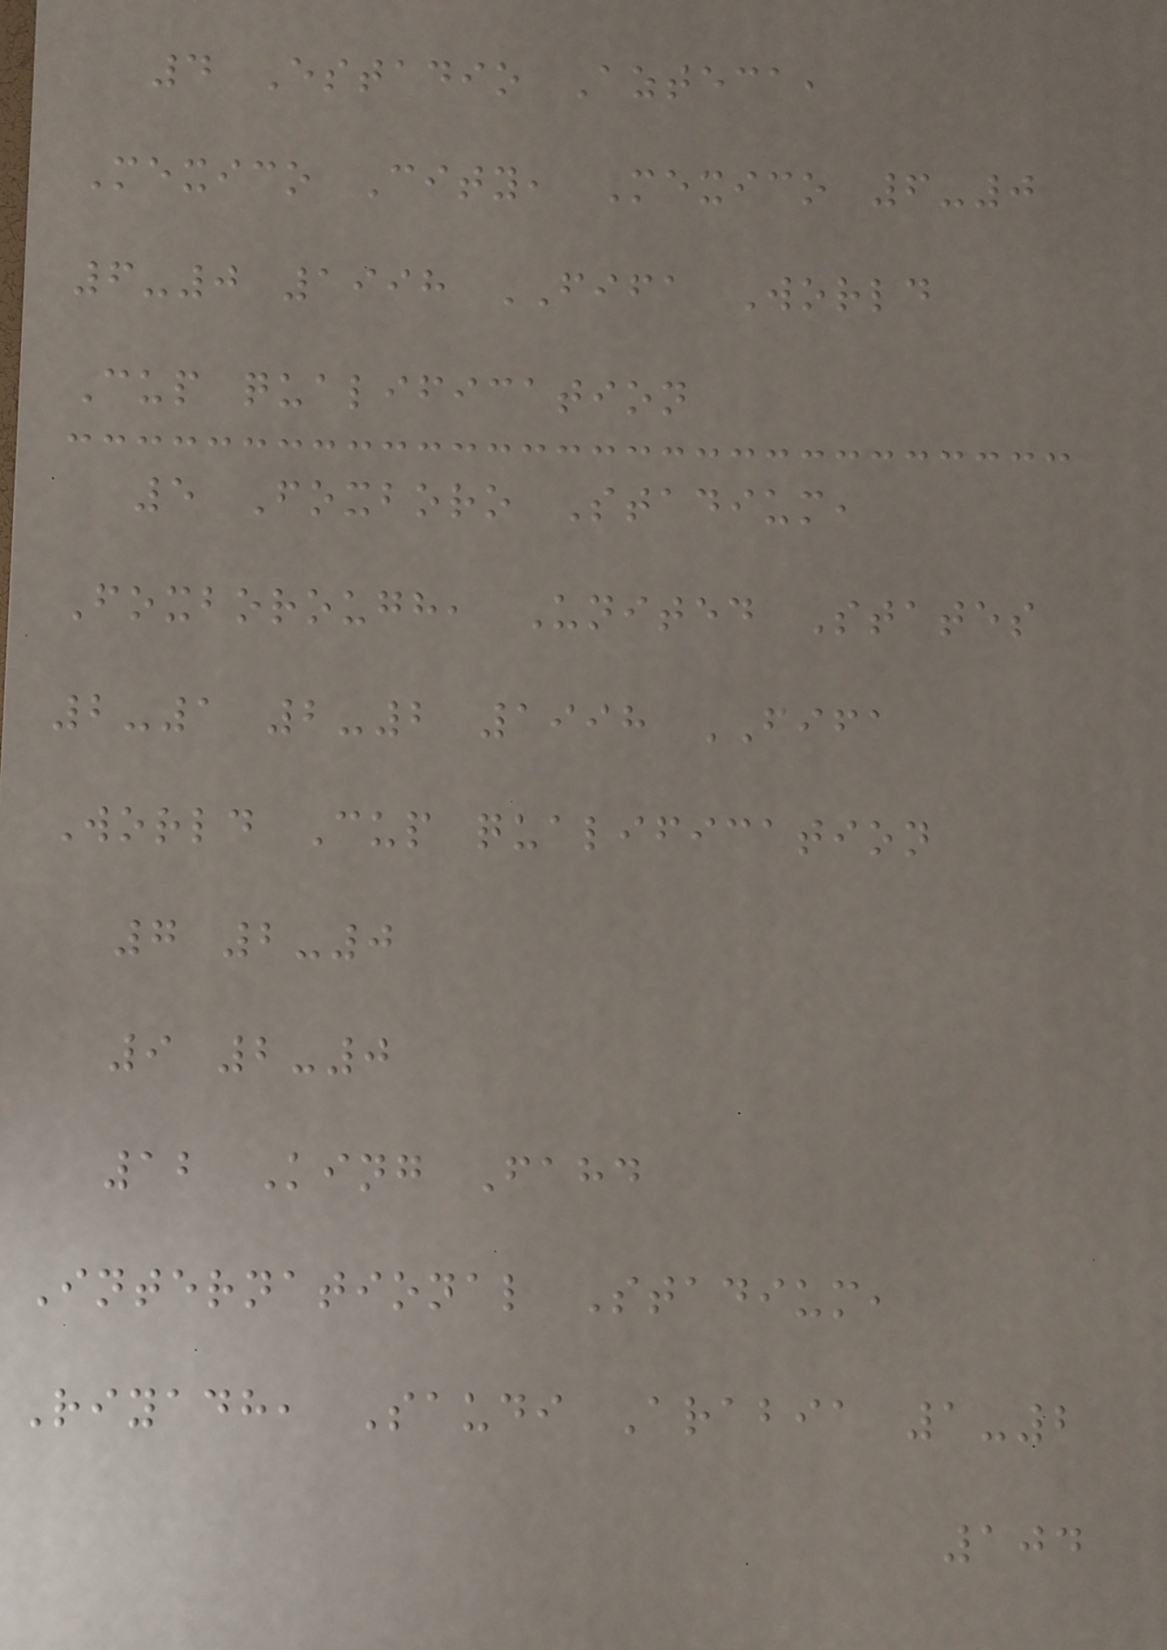4 Estadio Azteca,
Mexico City, Mexico 6-0
6-0 1998 FIFA World
Cup qualification
5 Foxboro Stadium,
Foxborough, United States
2-1 2-2 1998 FIFA
World Cup qualification
7 2-0
9 2-0
12 King Fahd
International Stadium,
Riyadh, Saudi Arabia 1-2
104
